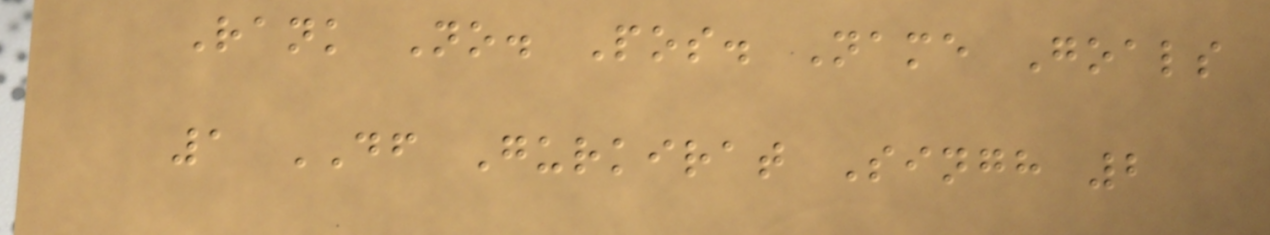Rank No. Pos. Name Goals
1 DF Gurkirat Singh 2
